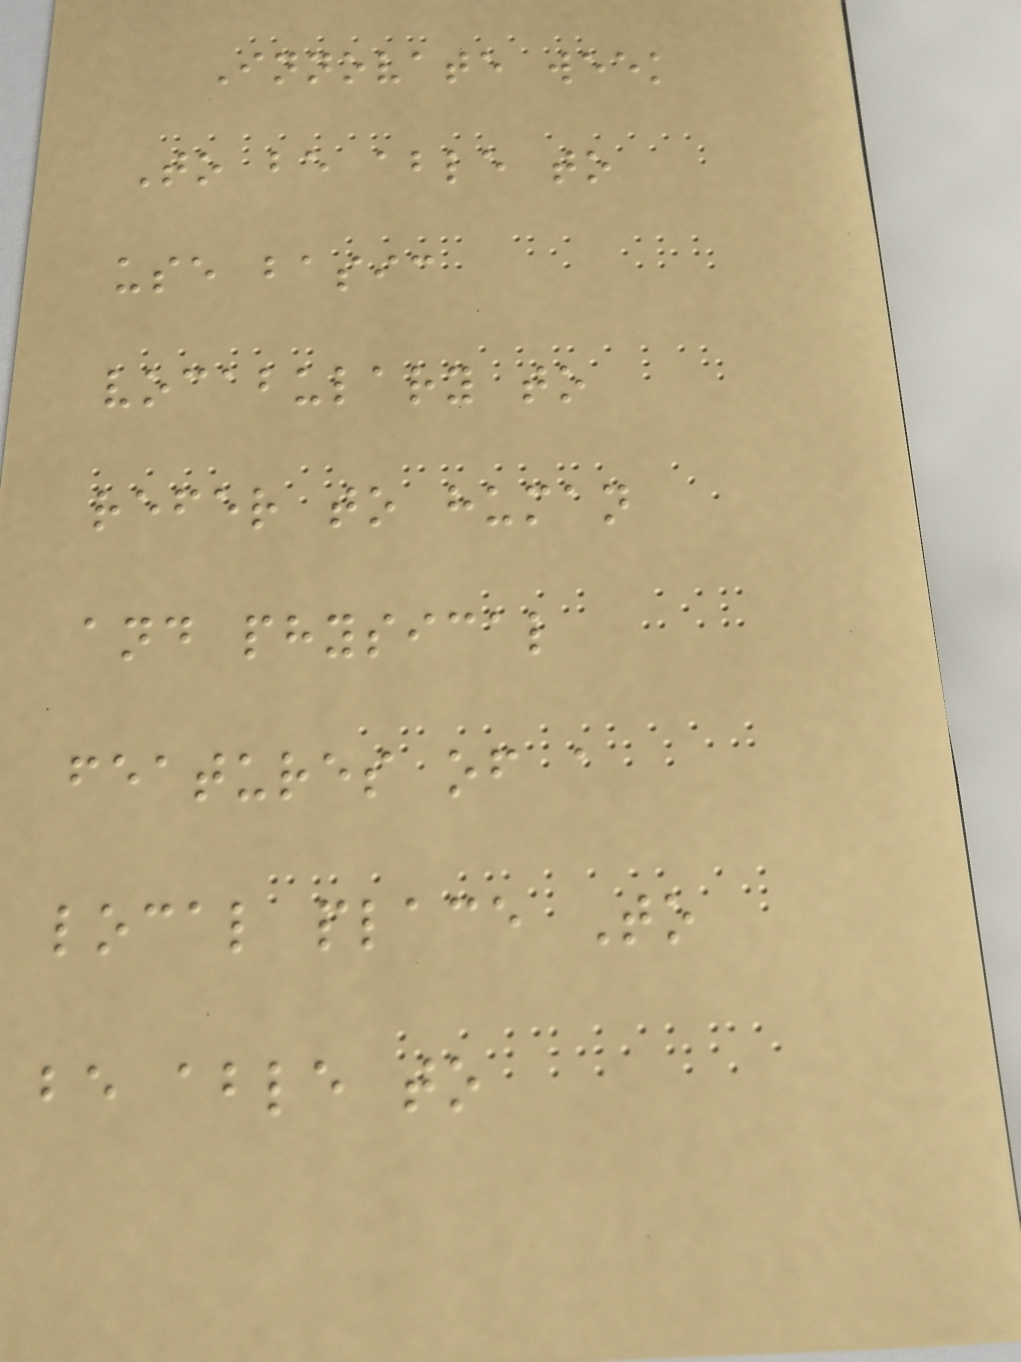Innovate week
To be able to
use basic
vocabulary to
refer to human
and physical
features of a
local place To
be able to
